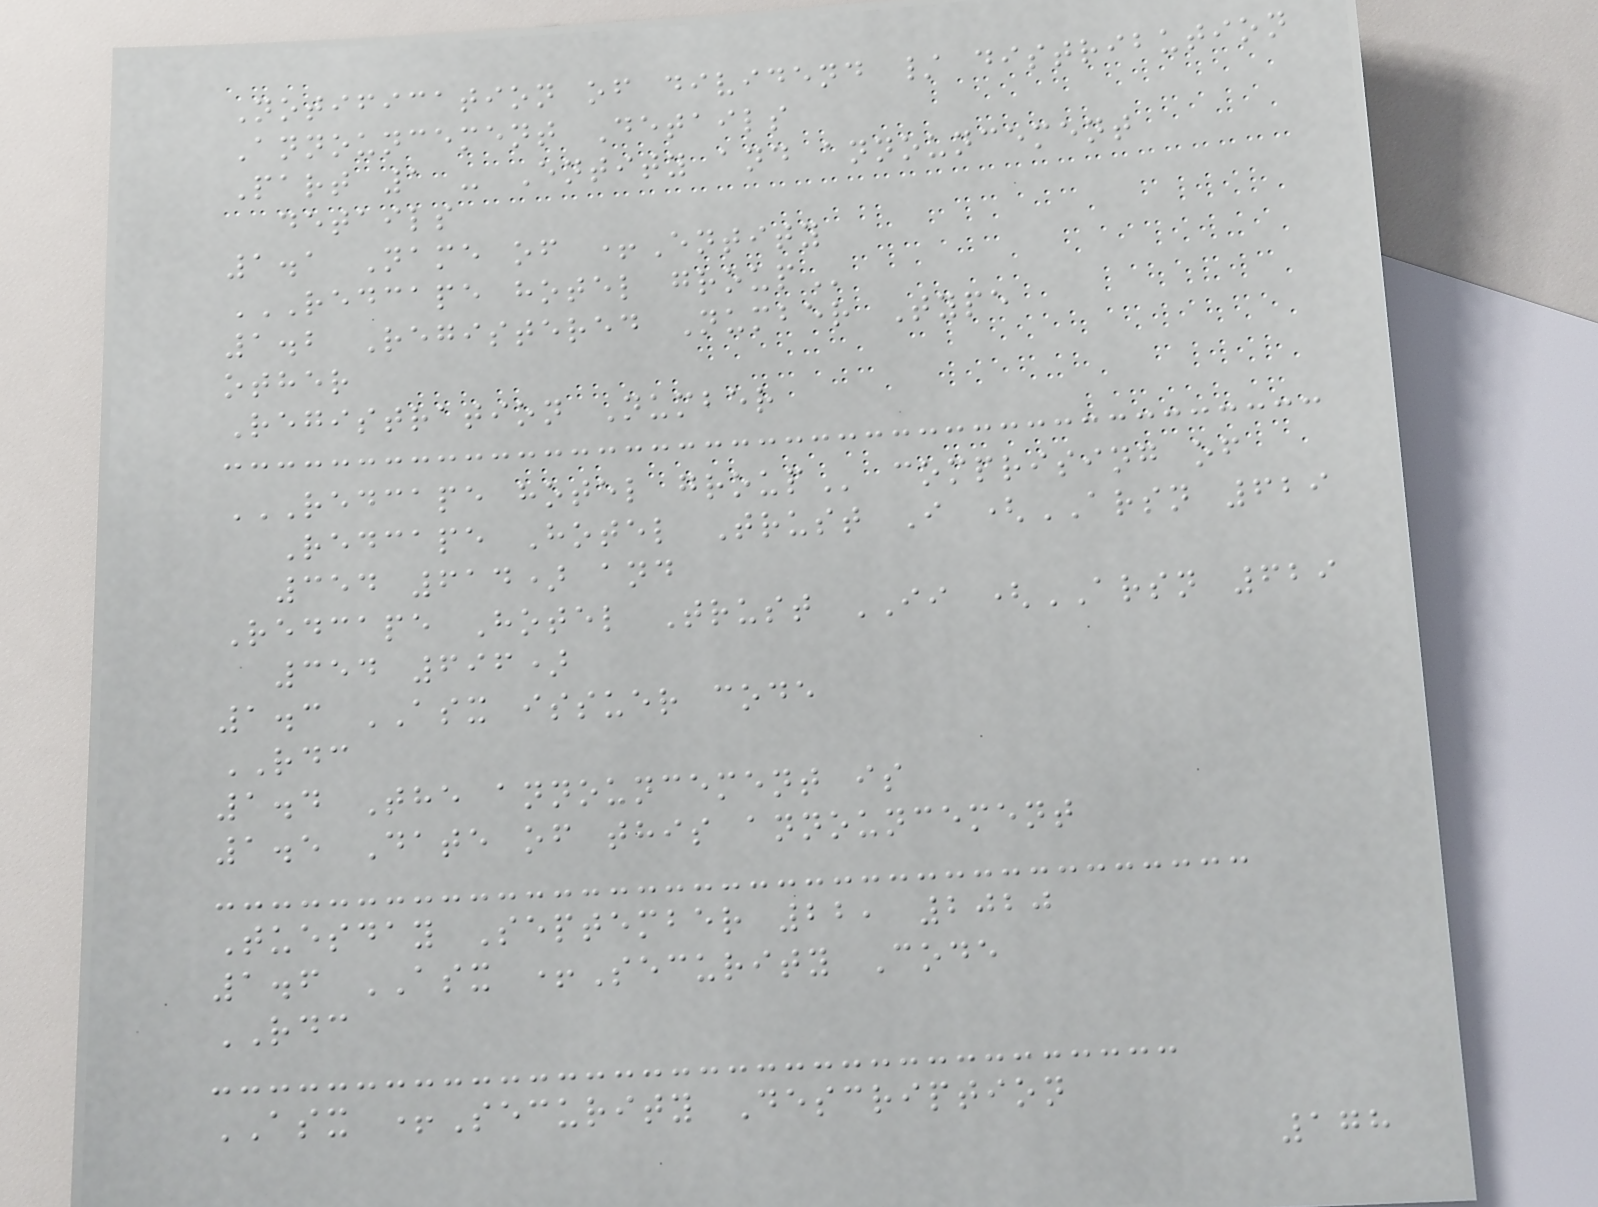Notification of dividend / distribution
Announcement Details
Part 1 - Entity and announcement
details
1.1 Name of +Entity
REDCAPE HOTEL GROUP
1.2 Registered Number Type
other
Registration Number
REDCAPE HOTEL GROUP comprising of
Redcape Hotel Trust I (ARSN 629
354 614) and
Redcape Hotel Trust II (ARSN 629
354 696)
1.3 ASX issuer code
RDC
1.4 The announcement is
1.5 Date of this announcement
Tuesday September 22, 2020
1.6 ASX +Security Code
RDC
ASX +Security Description
178
